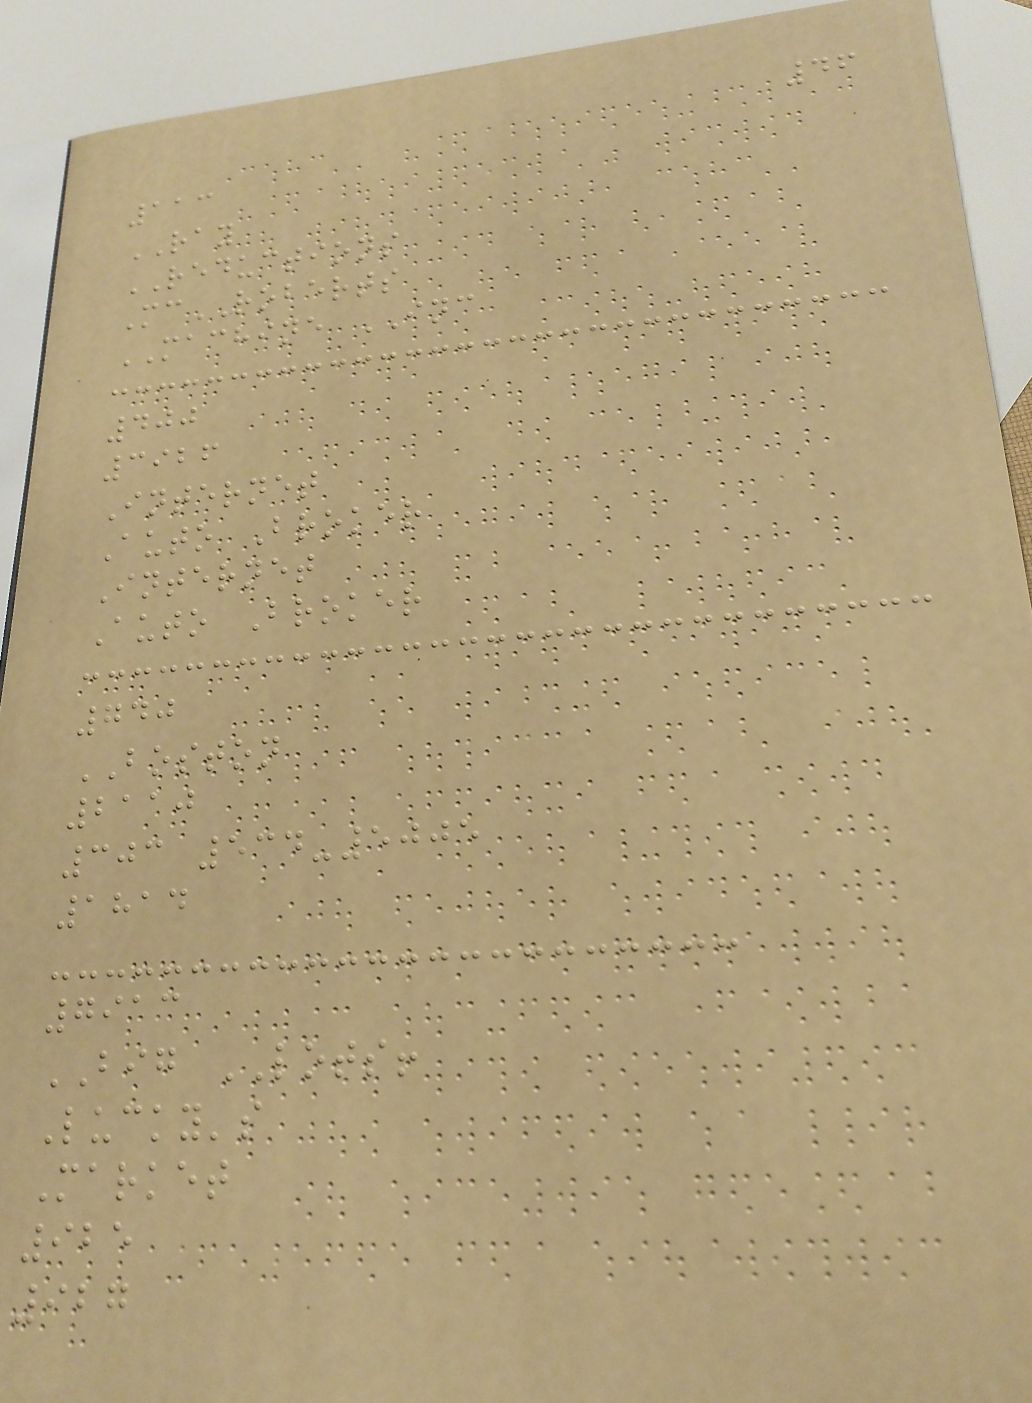46
113
RAY
REDUCTIONS
McROBERTS
MACHINE INC
400
3926
Internet
Auto Broker
Internet
Auto Broker
740
BOSTON
2110
303 534-5005
1814
7913
BIG LOTS!
Lucky's
Market
925
927
